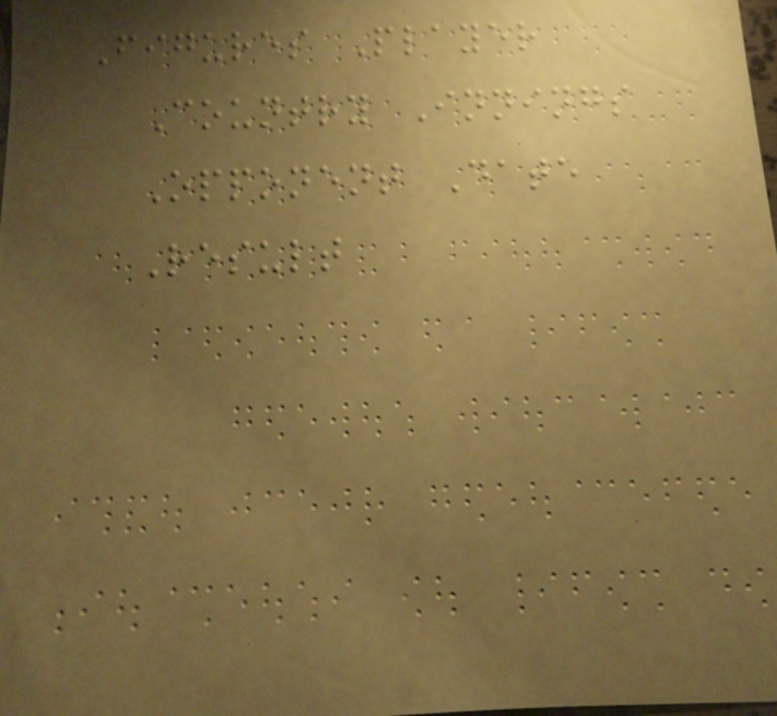Figures Player
Country Innings
Opponent Date
Result
